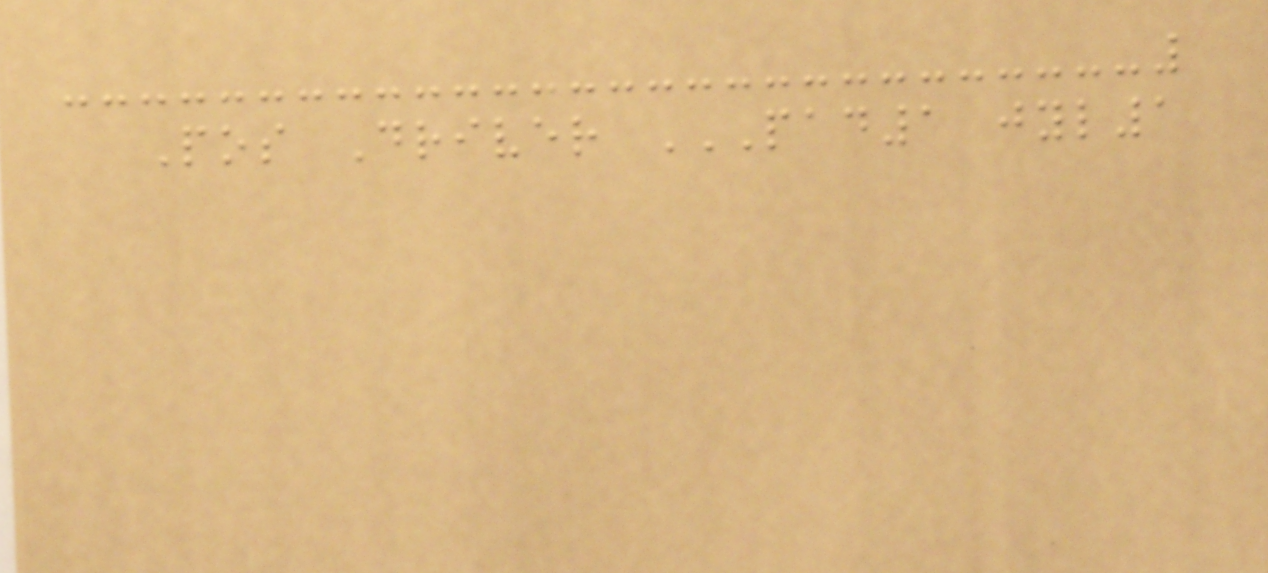Pos Driver PAD1 JYL1
